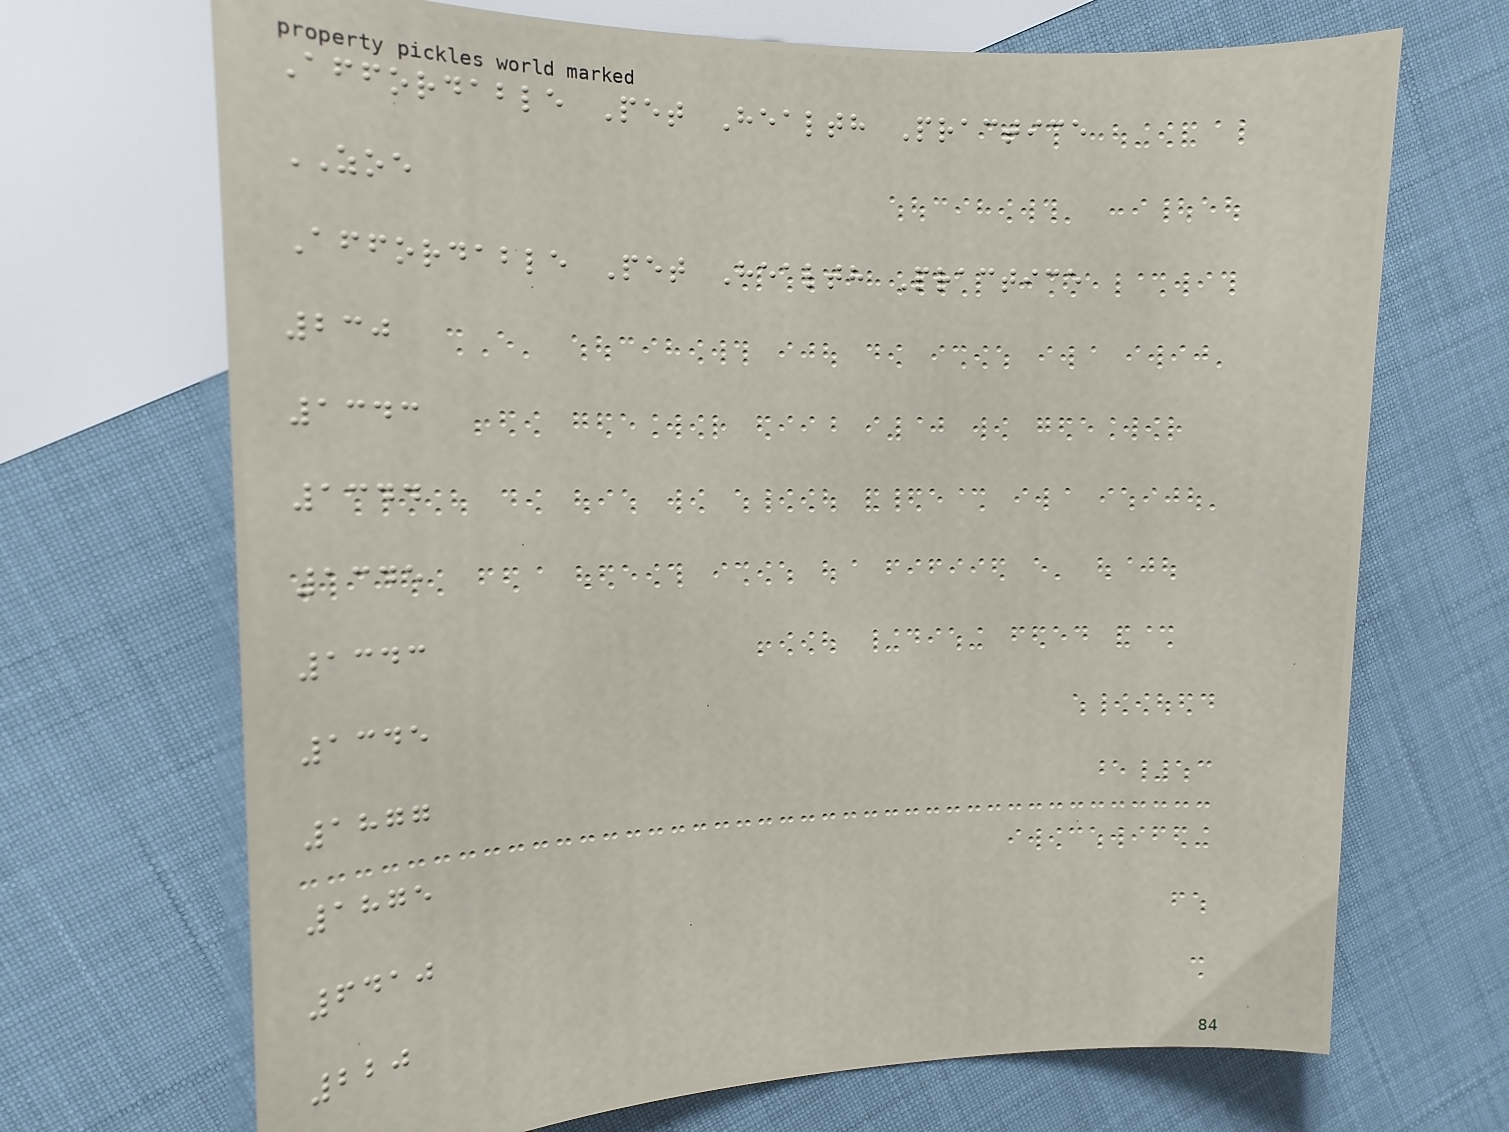Affordable Pet Health Practice
ZOE
Affordable Pet Health Practice
230
1343
1344
1345
1343
1345
1877
1875
6410
220
